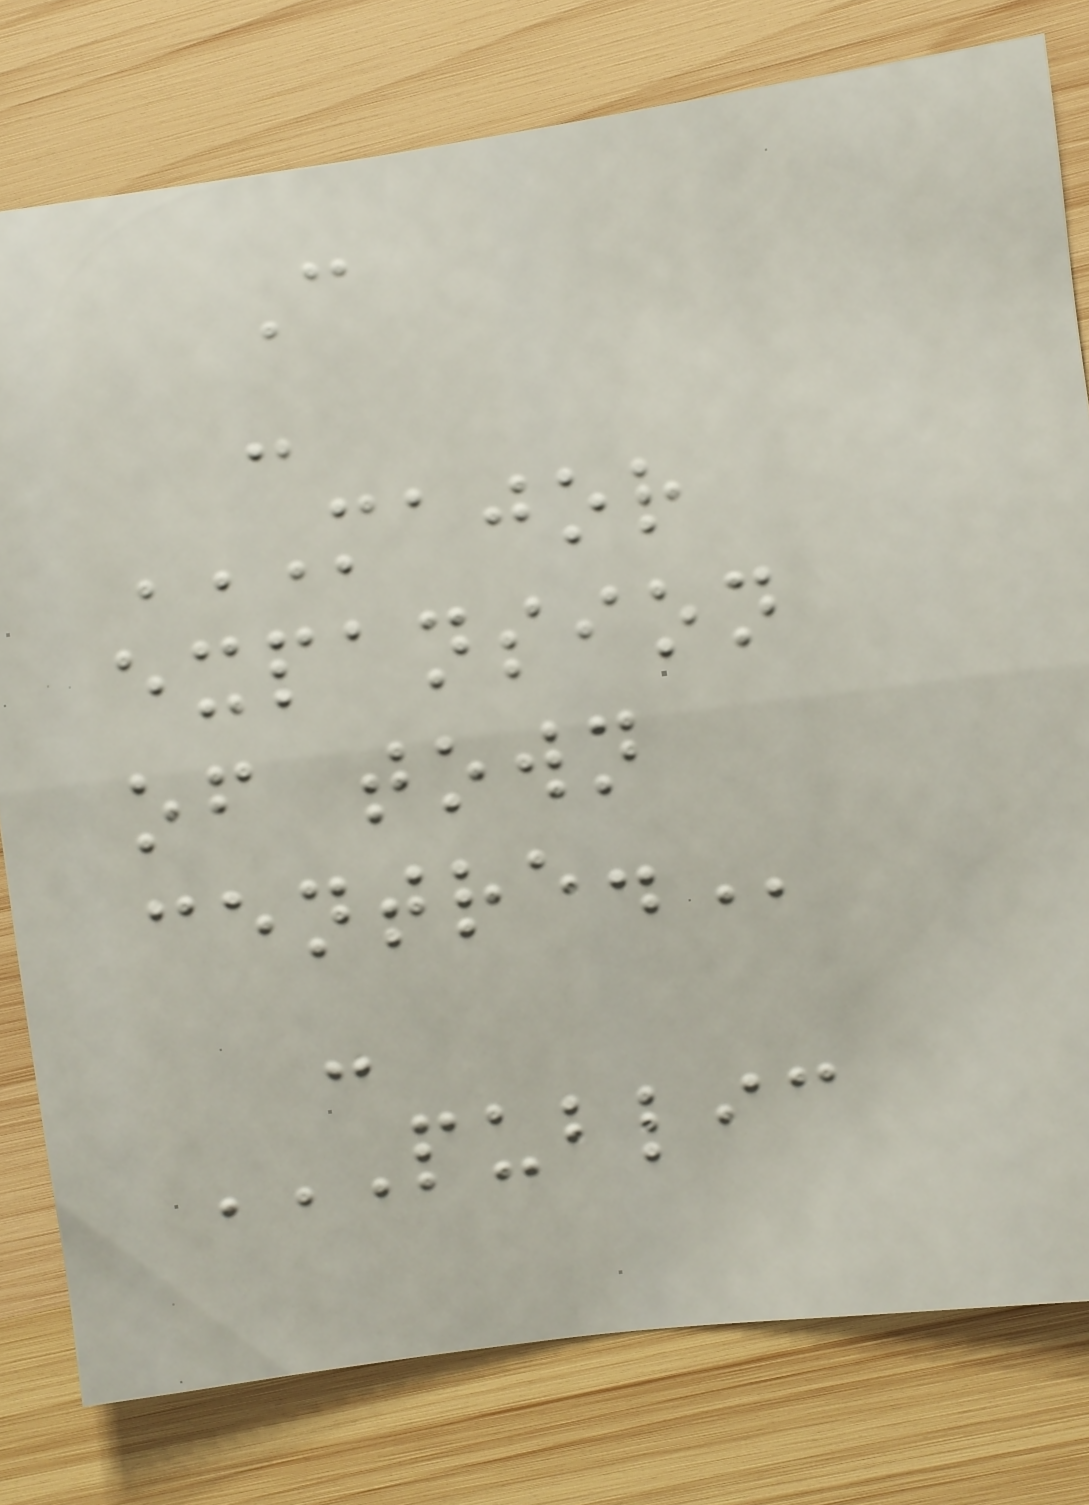C
-
MAJOR
EXPANSION
OF TOWN
CENTRE.
-
PUBLIC
